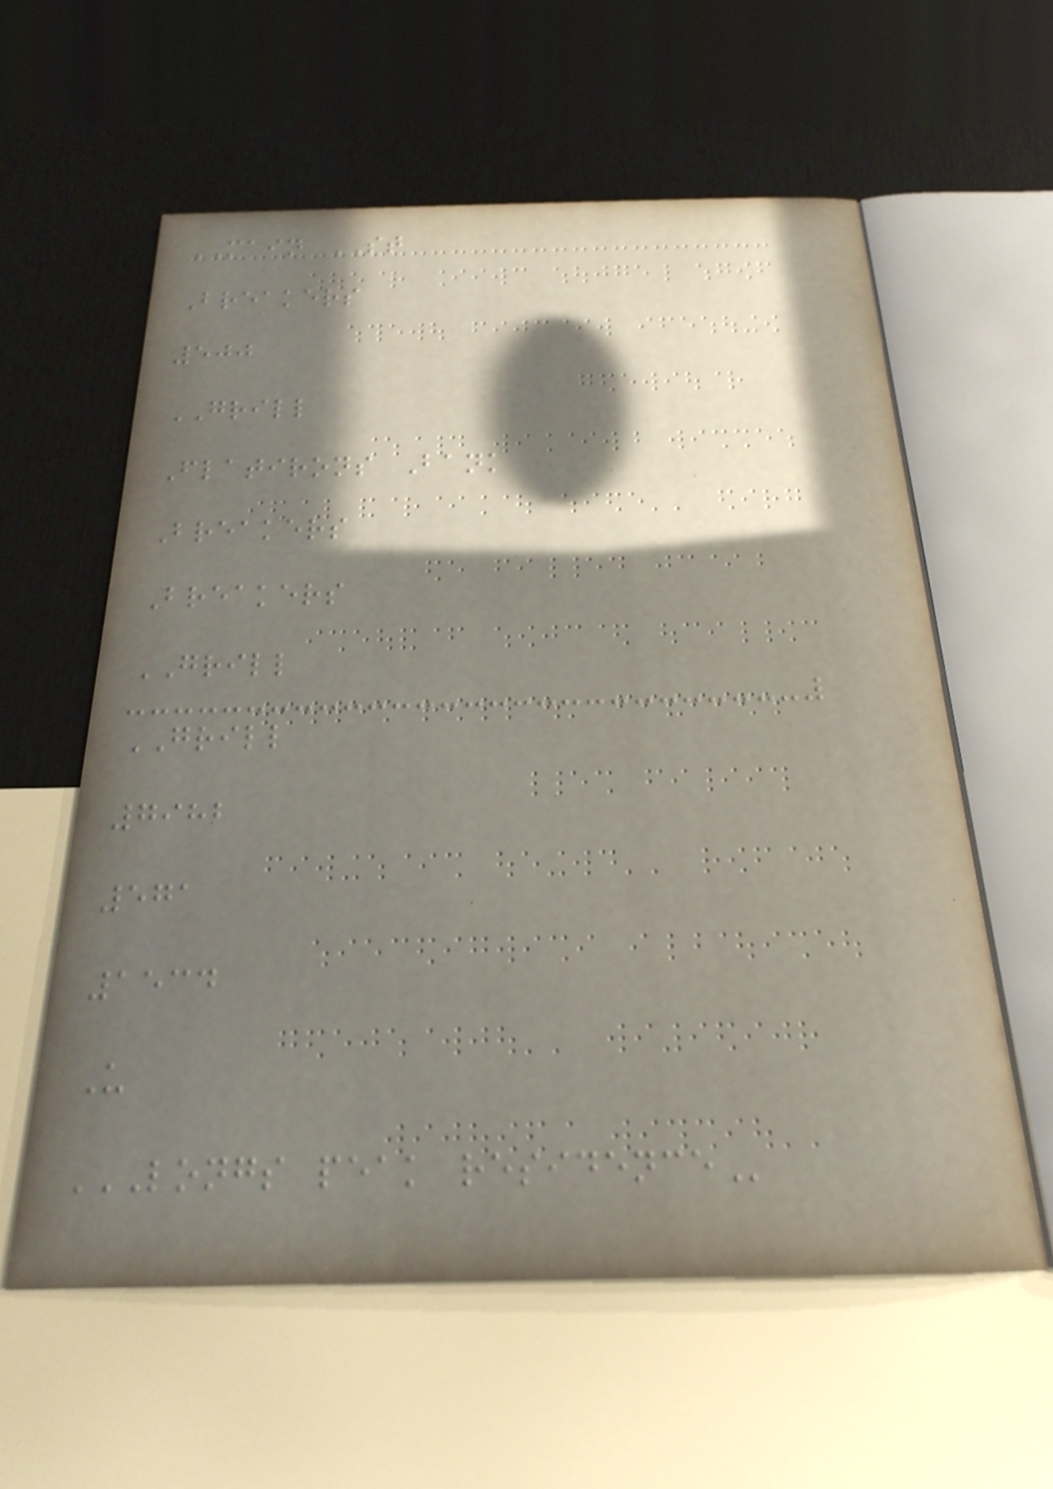MAIN ST
Breakers
500
GRILL
Flatirons Bank
Breakers
Breakers
GRILL
GRILL
7982
571
1534
U
LONGS PEAK RESIDENCE
